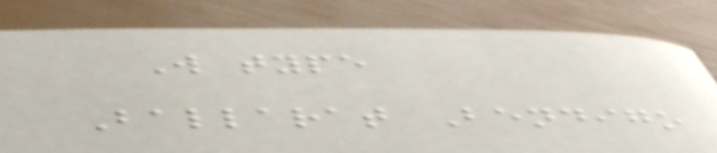W type
Ballarat Bendigo
